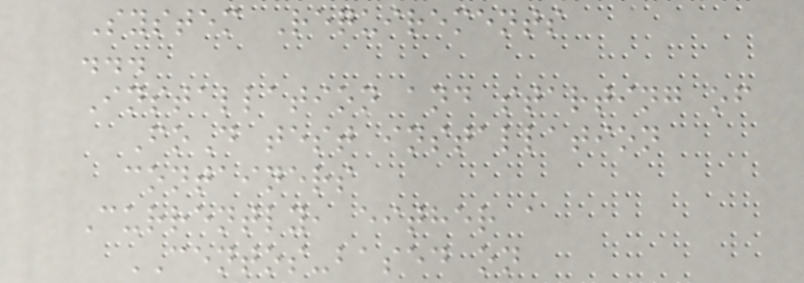System Requirements
...
Installation and starting of
FoD test installation
containers
Currently, either a
CENTOS-based on
